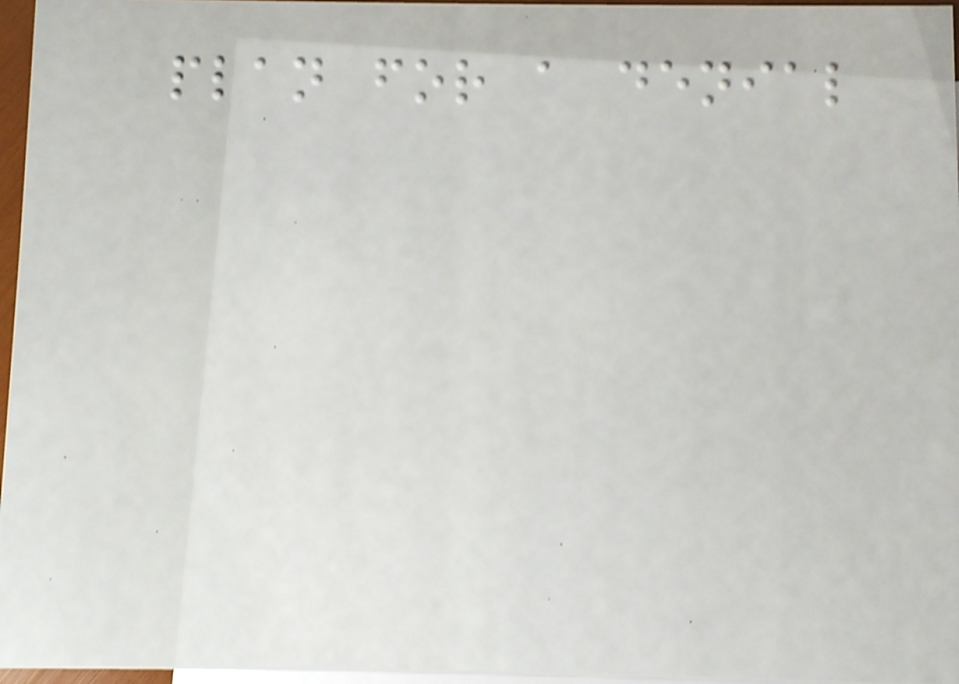plan for a denial
